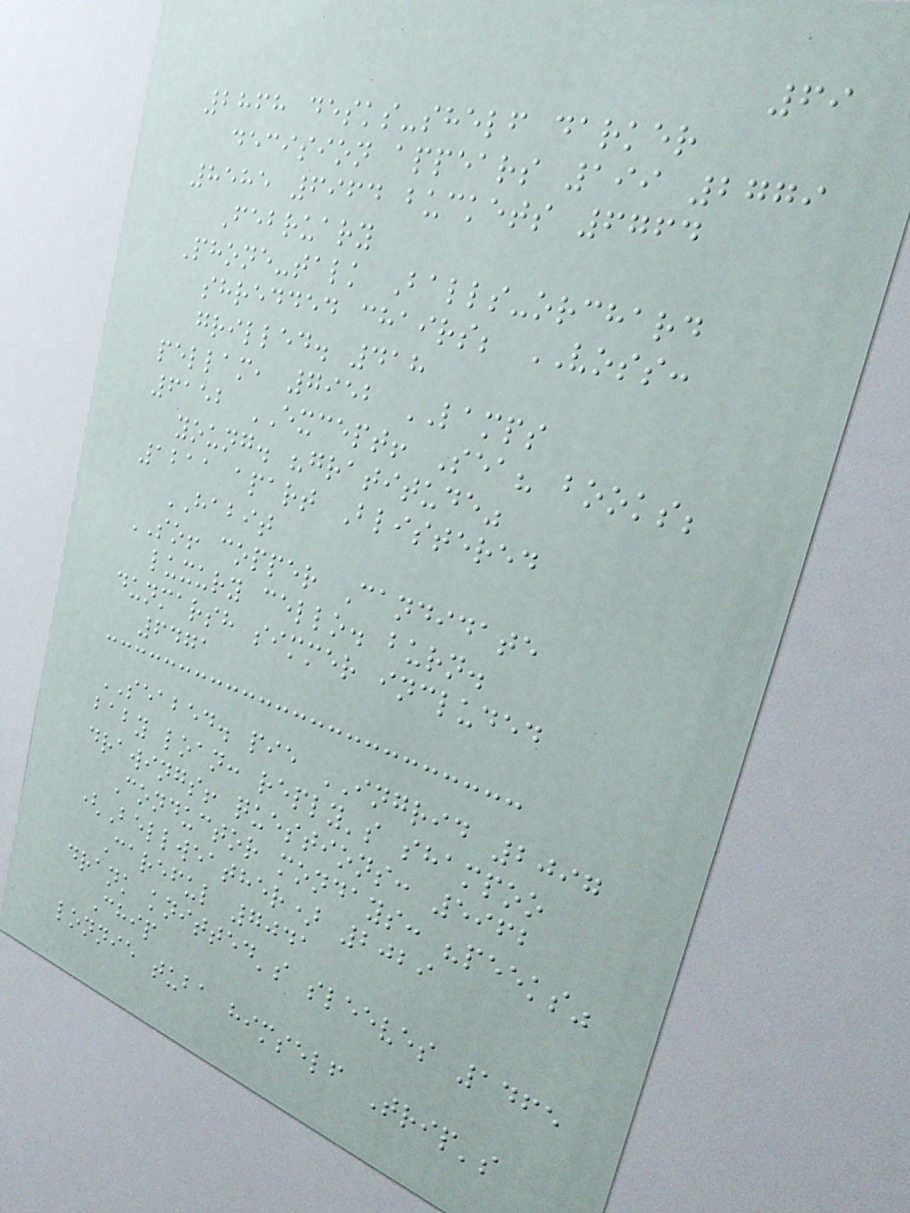69
2868 desks-shelf darker
decision appears 199 2779
8585 6964 buckets 6764
February
Phone-talk Balls-orchard
shredded chairs; VOSS:
grilled. 418
pellam, 7952 LAMPS
6152 EXCEPT! Sea? books;
young. "gratitude"
1211 apart Blistered
HABIT
SO! copper Candidate
luxury cello. burn.
dunmarsh simmer included
6471
SEABED. pie INGRID 2097
baby loan: reply's shampoo
drawings! questions: 5962
Conductor mondays: "peeks"
(Bellweather) 2029
Careful 7041
drank knitted's sleeves 1465
Chip
lonnie tuba himself Trip's
